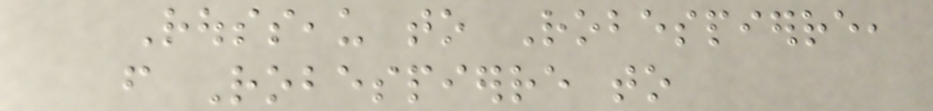Rousseau to Robespierre,
from Robespierre to
